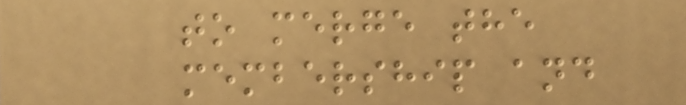to merge the
membership and
